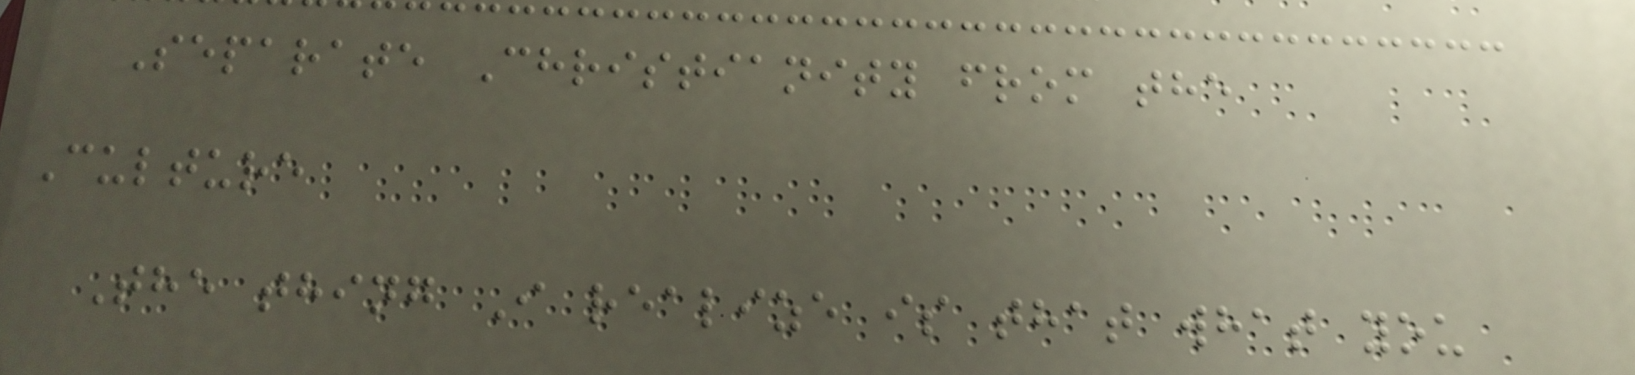Separate Christianity from the
Culture
The thing I realize is that what you
